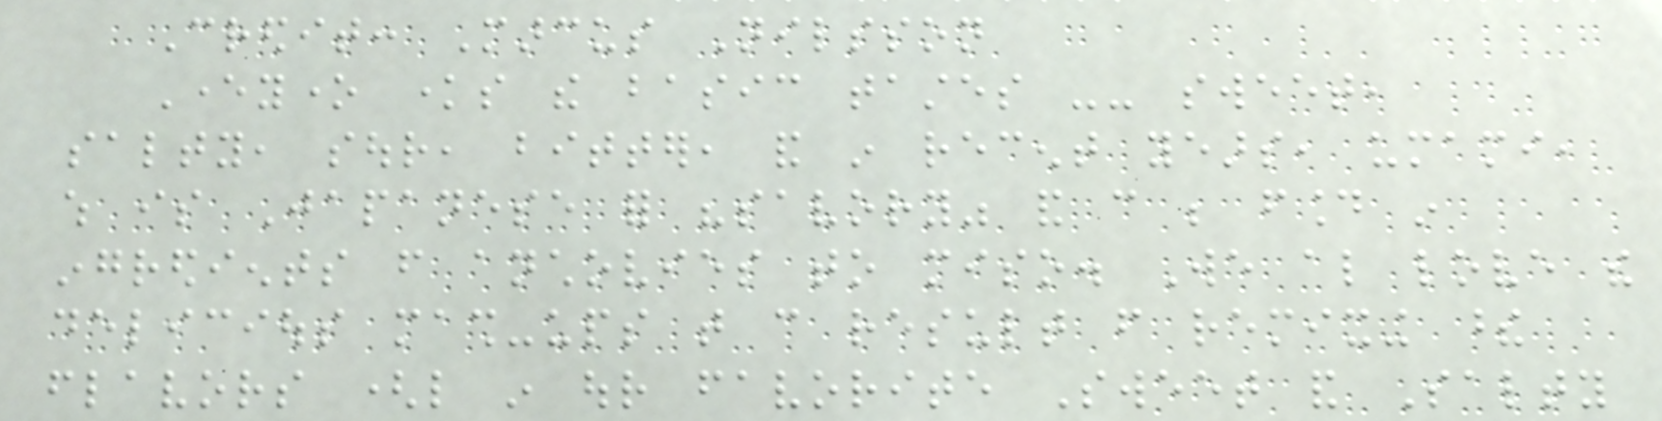Credit: Marcus Nilsson
Everyone knows the basic tastes -- sweet,
salty, sour, bitter, and in recent years, umami,
which is Japanese for "savory" and can be found in
ingredients from anchovies to miso. We also love the
delicious mash-ups that can result from remixing these
flavors (like in our favorite Sweet and Salty
